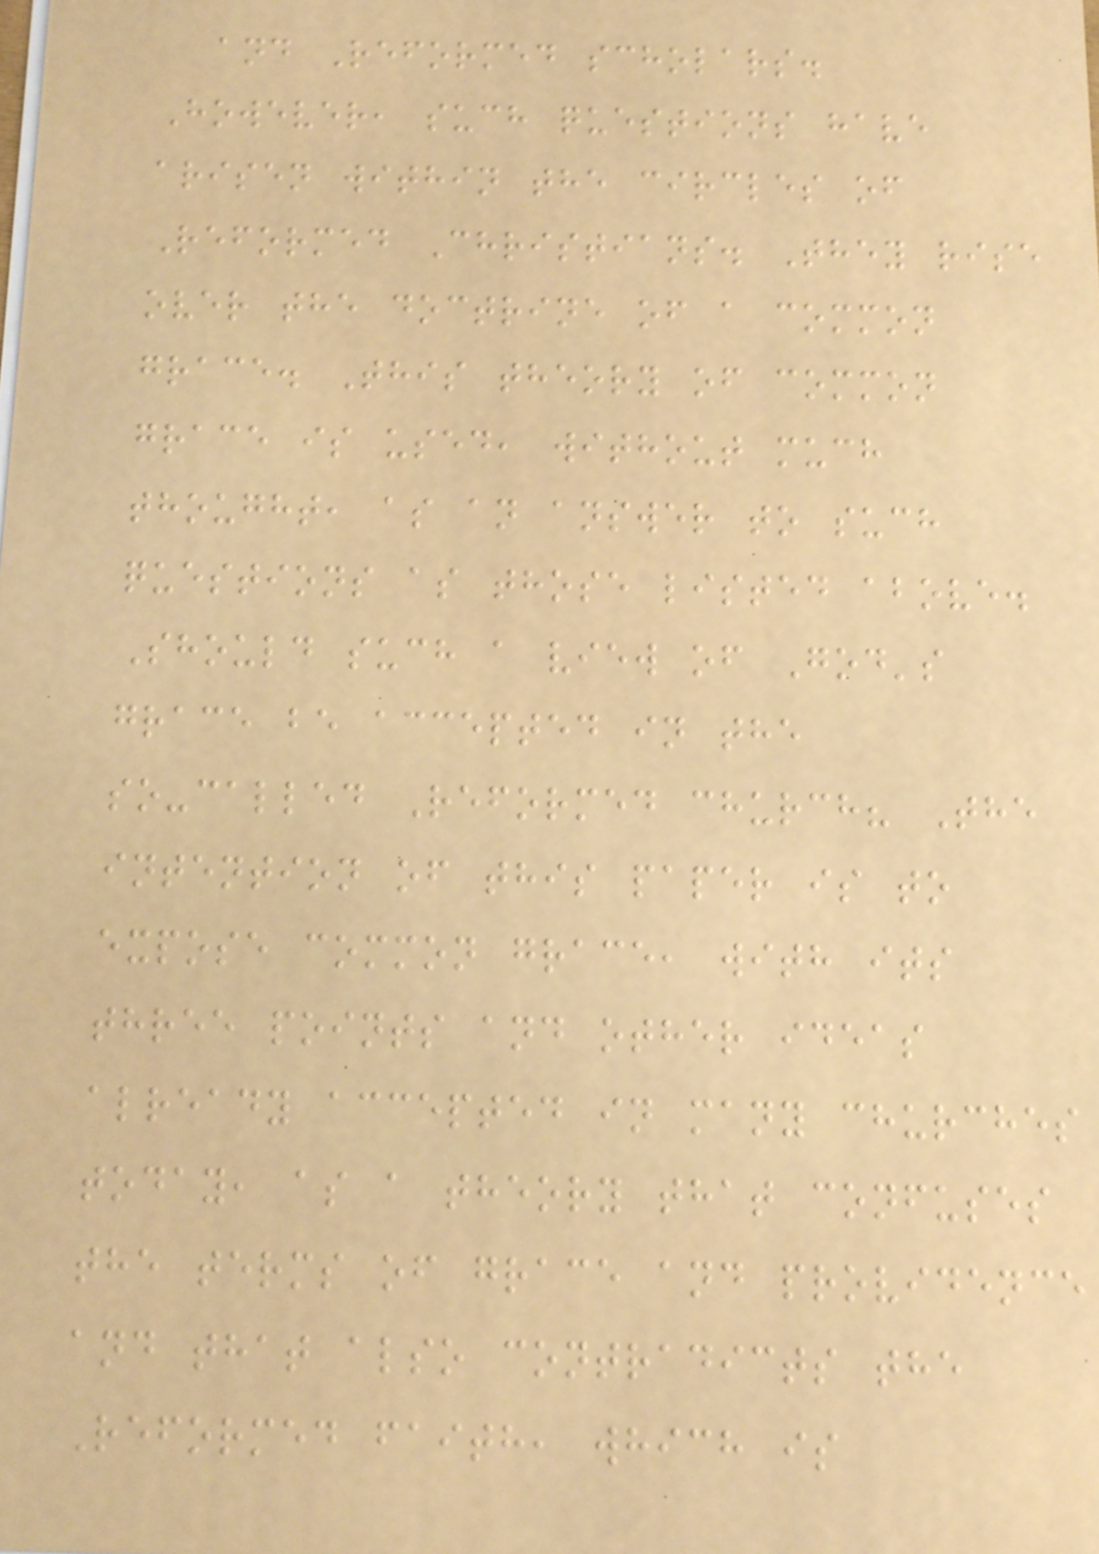and Reformed scholars.
However, such questions have
arisen within the circles of
Reformed Christians. They rise
over the doctrine of a common
grace. This theory of common
grace is used, without much
thought, as an answer to such
questions as those listed above.
Should such a view of God's
grace be accepted in the
so-called Reformed church? The
intention of this paper is to
expose common grace, with its
three points and other ideas
already accepted in many churches
today, as a theory that confuses
the terms of grace and providence
and that also contradicts the
Reformed faith, which is
